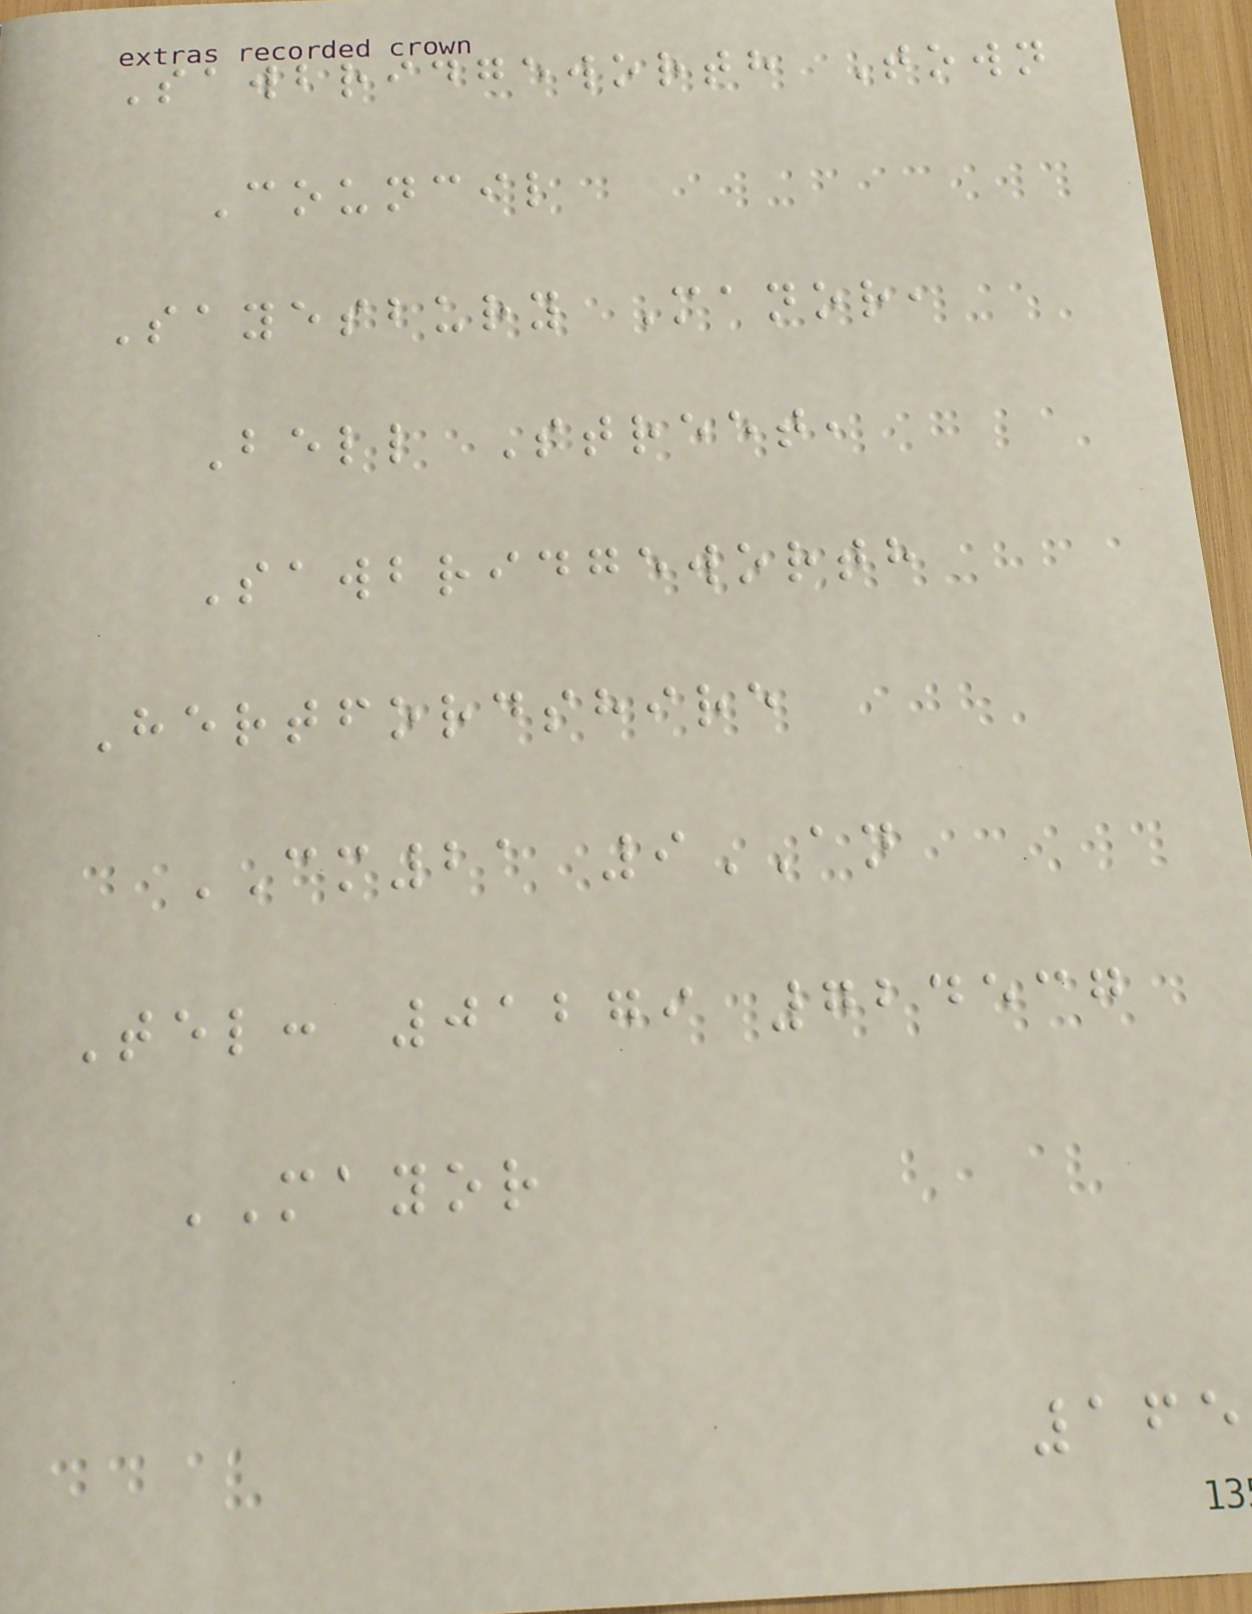Sawbridgeworth Town
Council
Sayesbury Manor,
Bell Street,
Sawbridgeworth
Hertfordshire
CM21 9AN
Tel: 01279 724537
MAYOR
165
